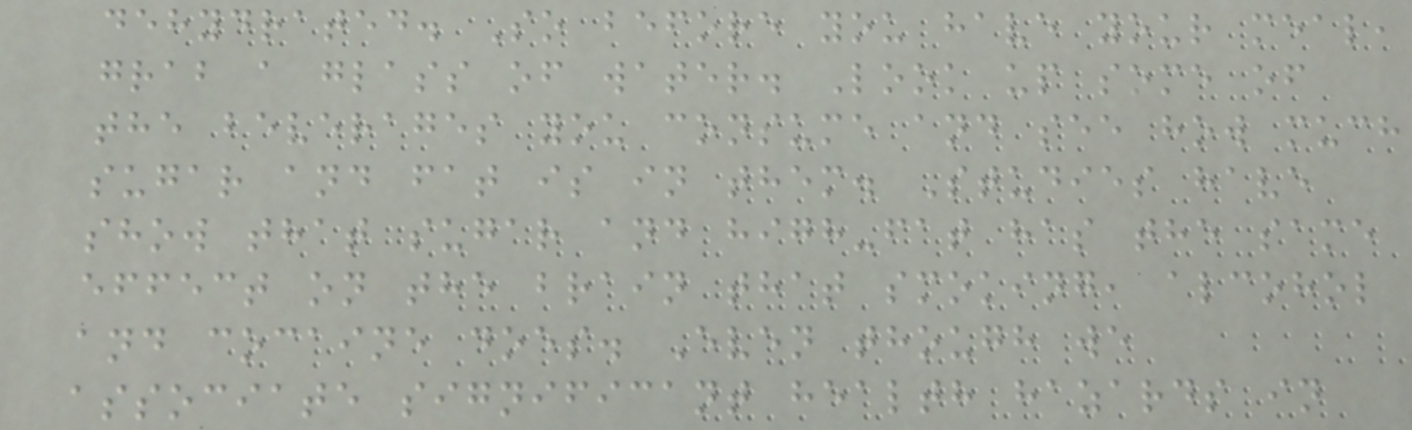dehydrated. So before you have your meal,
grab a glass of water. Look up some of
the beverages you consume and see how much
sugar and fat is in them. Studies have
show that sugar and high-fat has the same
effect on the brain that smoking, alcohol
and cocaine does. Even though we
associate significant health hazards in
